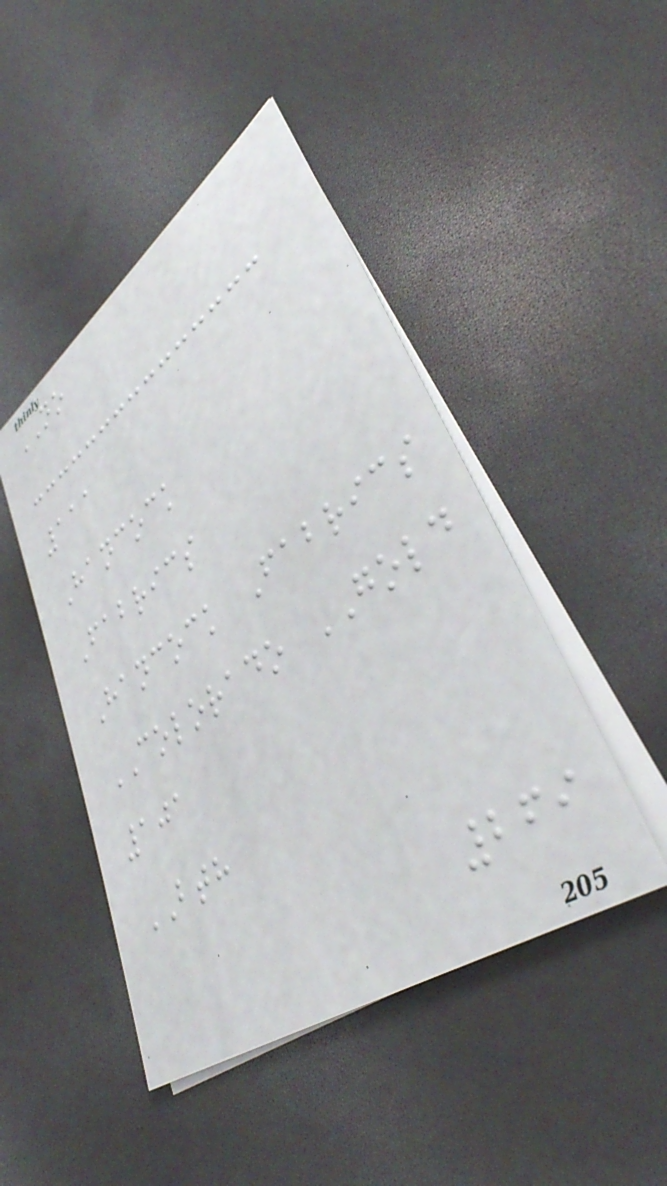NO
111
Hancock
Fabrics
Hancock Fabrics
COLORADO GOLD
101
BTH
269
